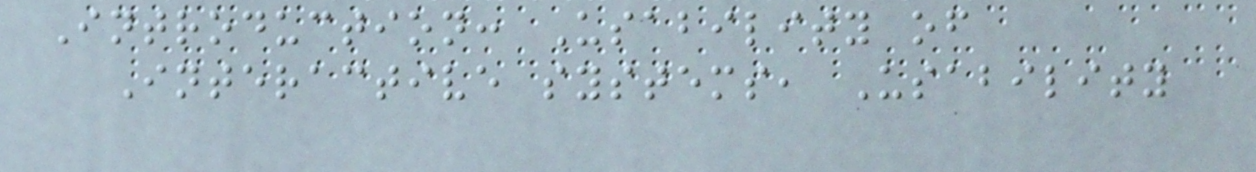Introduction: Usability of
Interactive systems, Usability
